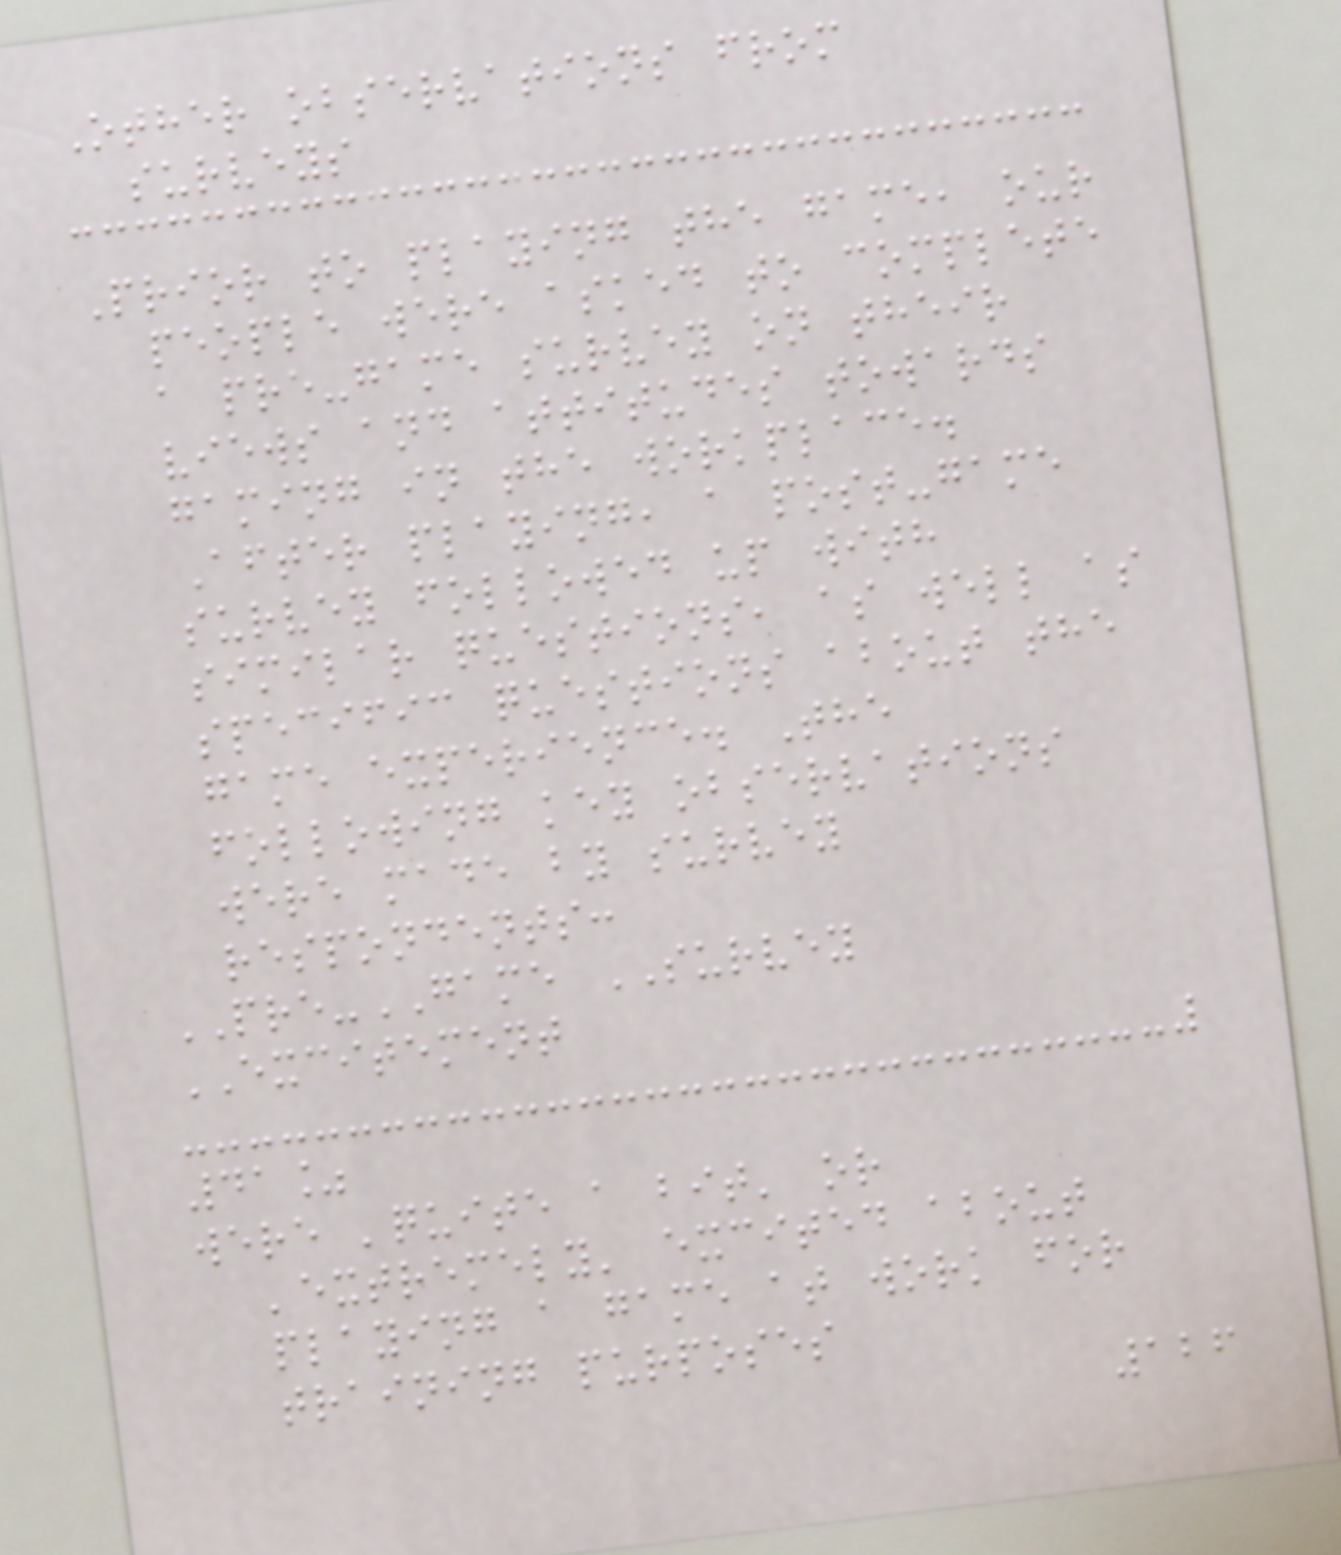Other observations from
surveys
Prior to playing the game, our
people were asked to complete
a pre-game survey on their
views and attitudes towards
gaming in the workplace.
After playing, a post-game
survey followed up with
similar questions, as well as
specific questions about the
game experience. The
following key observations
were made by survey
respondents:
PRE-GAME SURVEY
EXCITEMENT
41%
were 'quite a bit' or
'extremely' excited about
playing a game at work for
training purposes
126
